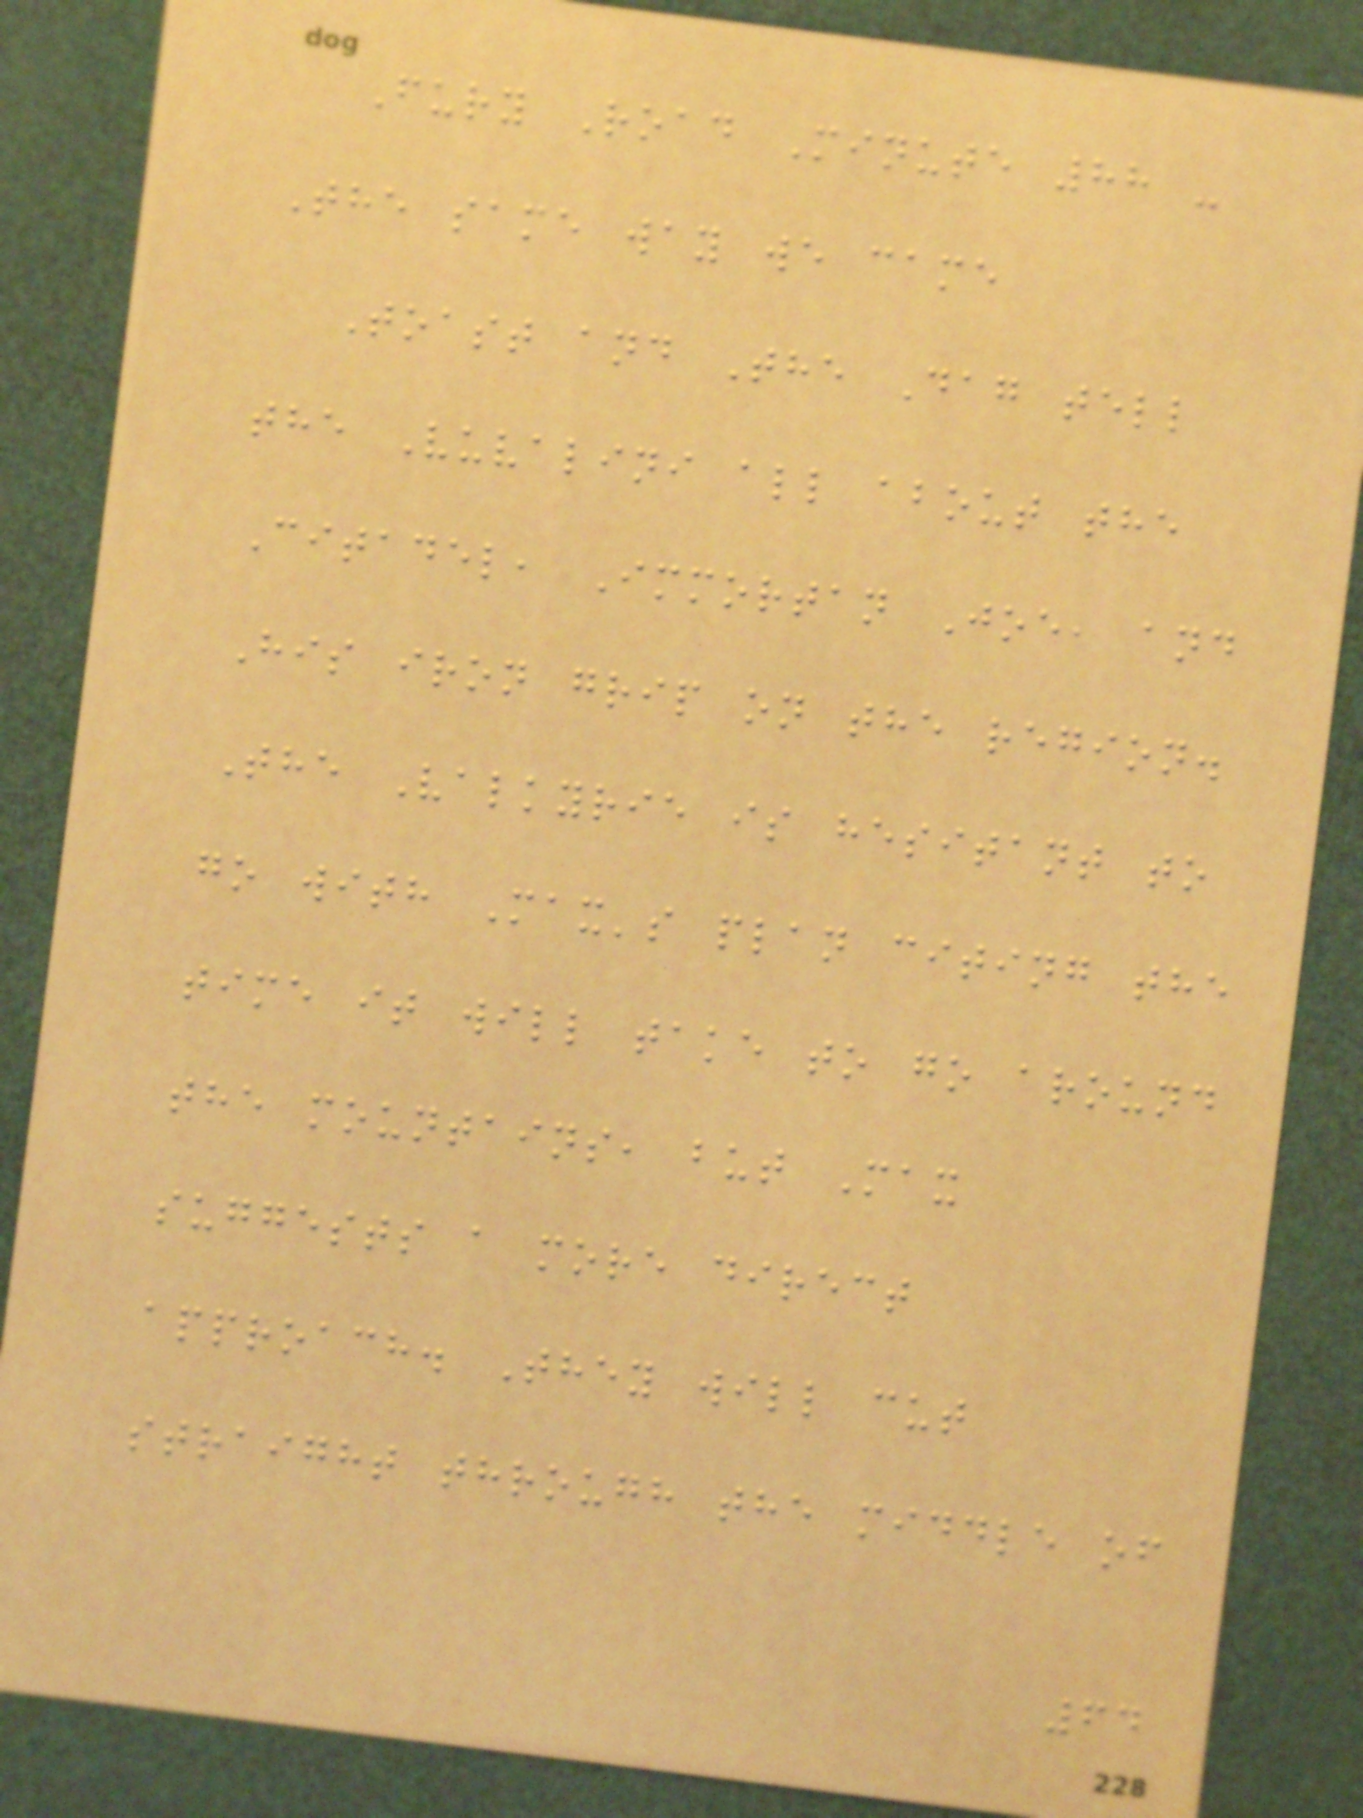Fury Road Minute 88 -
The same way we came
Toast and The Dag tell
the Vuvalini all about the
Citadel, Immortan Joe, and
His iron grip on the region.
The Valkyrie is hesitant to
go with Max's plan citing the
time it will take to go around
the mountains, but Max
suggests a more direct
approach. They will cut
straight through the middle of
64
